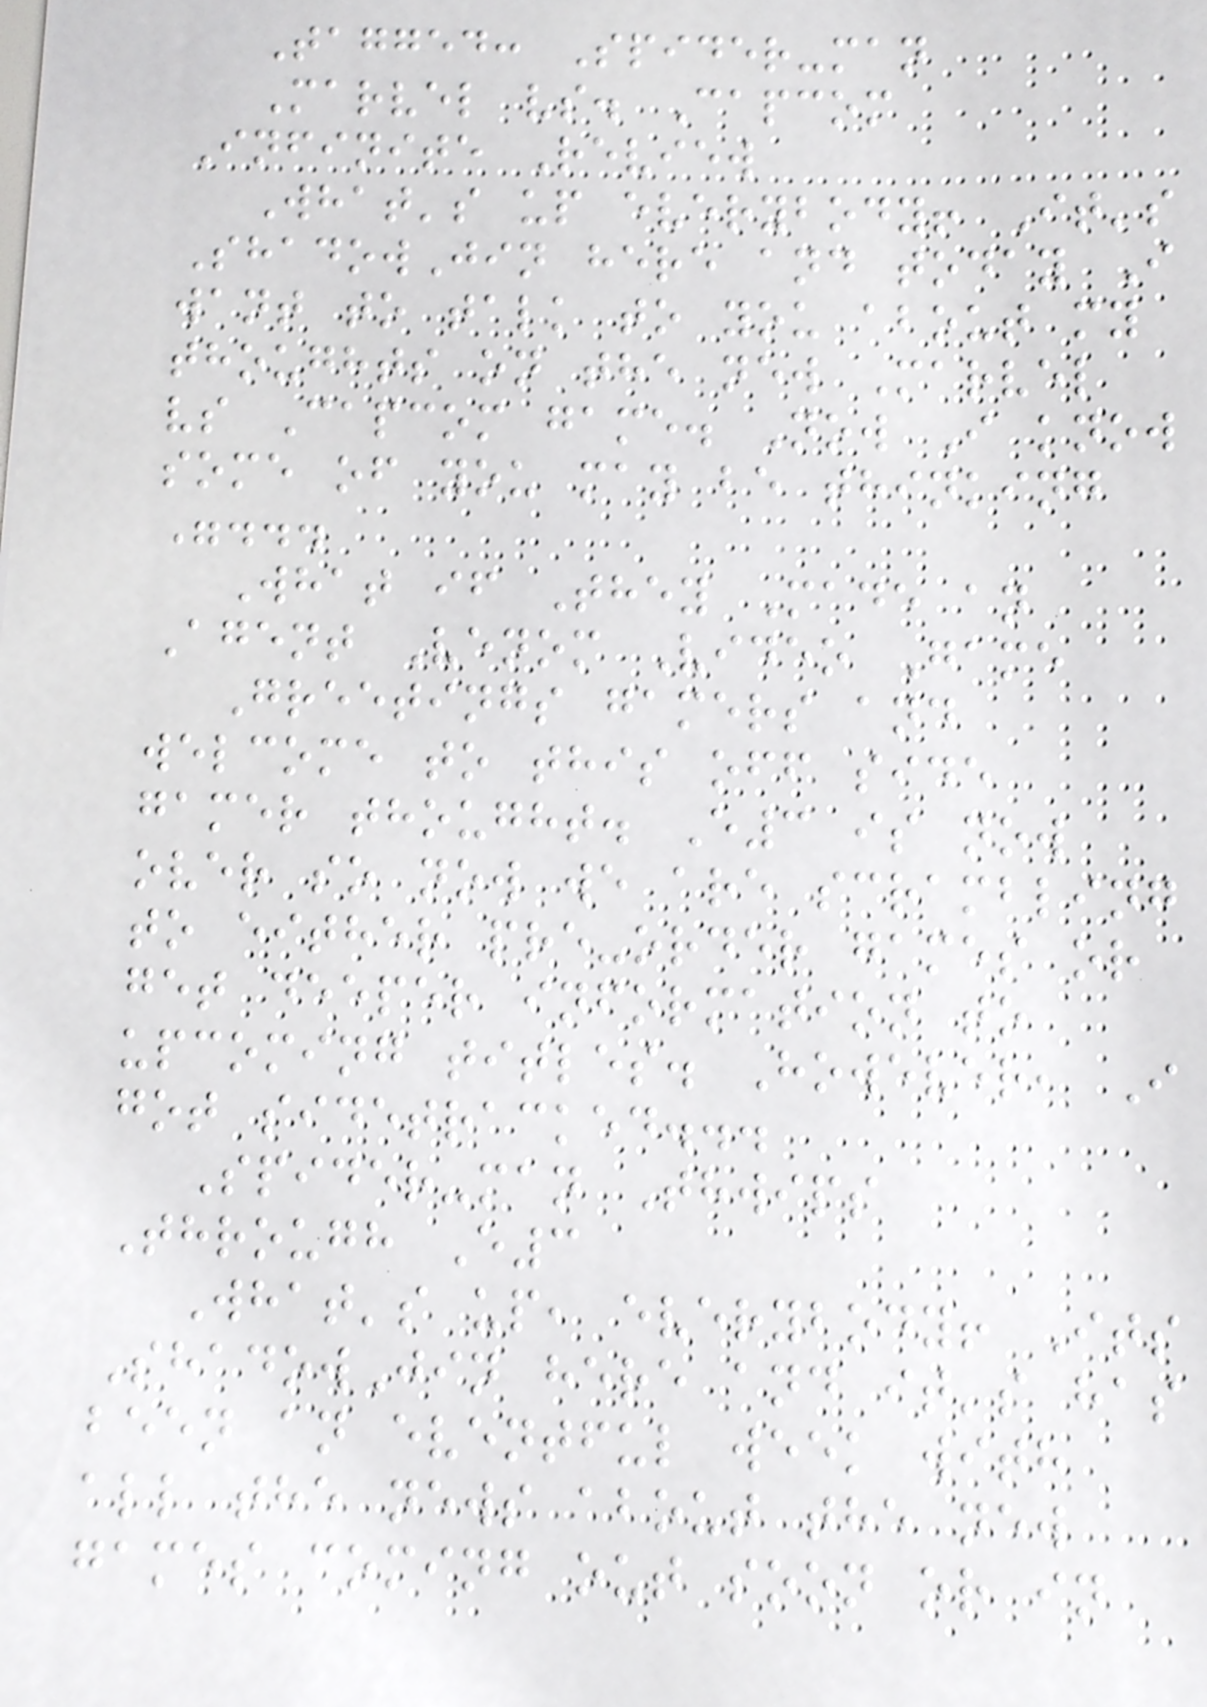Tagged: Spider-man
Marvel vs. Capcom
Infinite Review
What's up everybody! It's
ShadowJin here and today I
want to talk to you about my
thoughts on the new Marvel
vs Capcom game. Now I know
some of you may be thinking
"...
What if They Made an
Agent Venom Video Game
Greetings gamers and
welcome to this off side
gamer thought. E3 is now
over so now we are scrambling
to either pre-order games or
get deeper information to
upcoming titles. However, I
got sidetracked...
Spider-man Thwips
Through E3
What's up, everybody! Its
ShadowJin here and it's has
been an eventful week with
all the news about the new
games coming out soon or in
